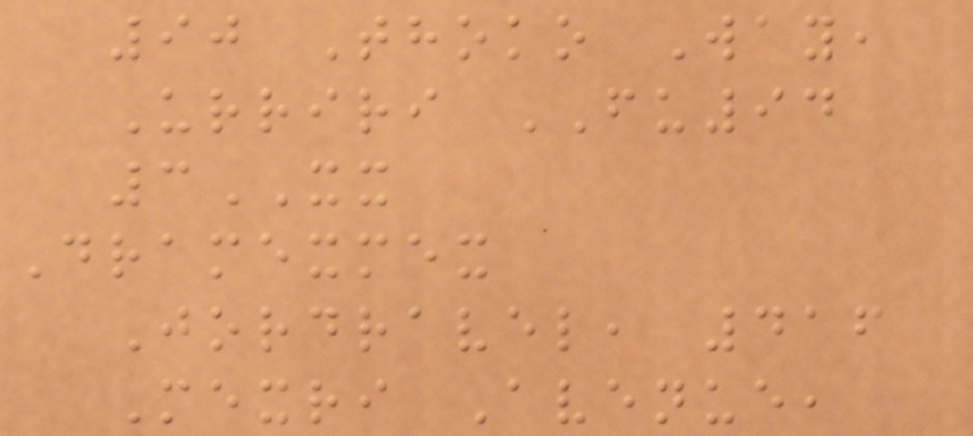90 Thoko Way,
Urriri FU94
3XX
Dramexmex
Jordravel, 416
Mexri Avenue,
